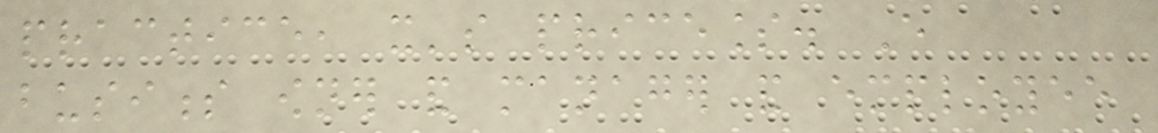practice, it's priceless. Every
business owner and manager and employee
